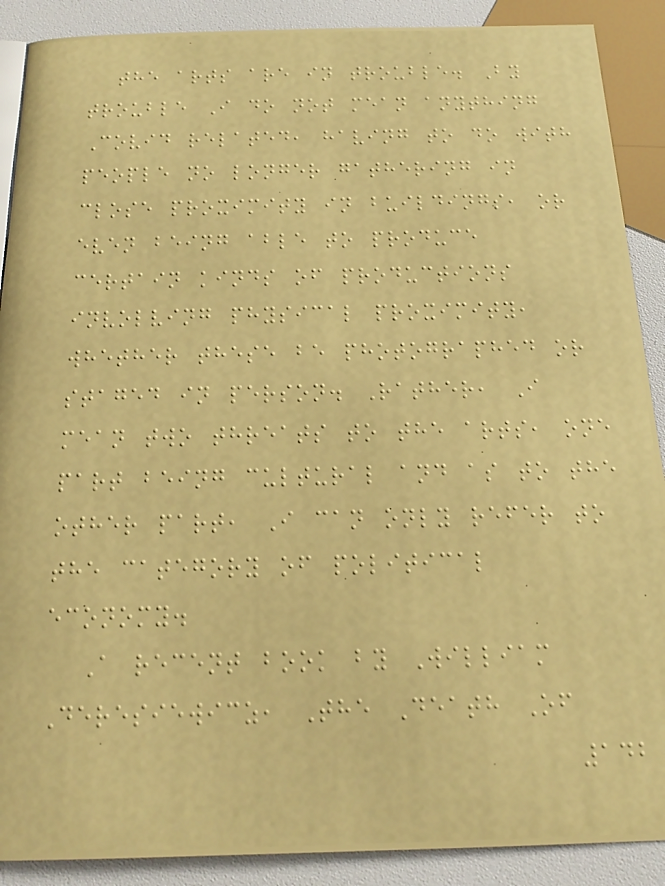the arts are in trouble. By
trouble I do not mean anything
Covid related, having to do with
people no longer gathering in
close proximity in buildings, or
even being able to produce
certain kinds of productions
involving physical proximity,
whether these be photographed or
staged in person. Rather, I
mean two threats to the arts, one
part being cultural and as to the
other part, I can only refer to
the category of political
economy.
A recent book by William
Deresiewicz, The Death Of
142
